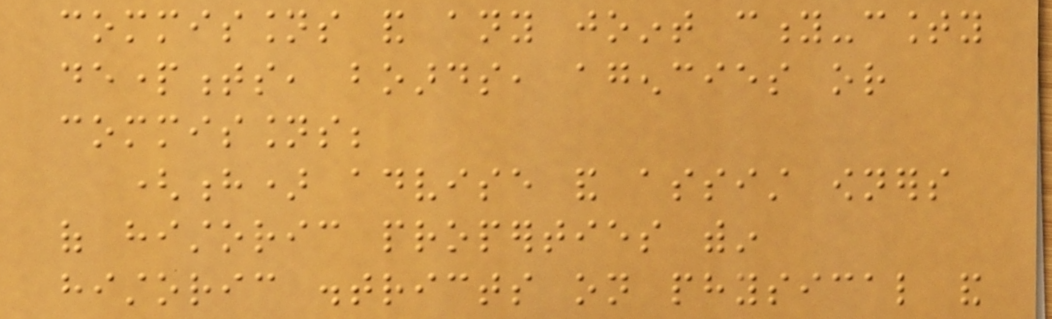commissions and any joint city-county
departments, boards, agencies or
commissions;
(h) advise and assist owners
of historic properties within
historic districts on physical and
